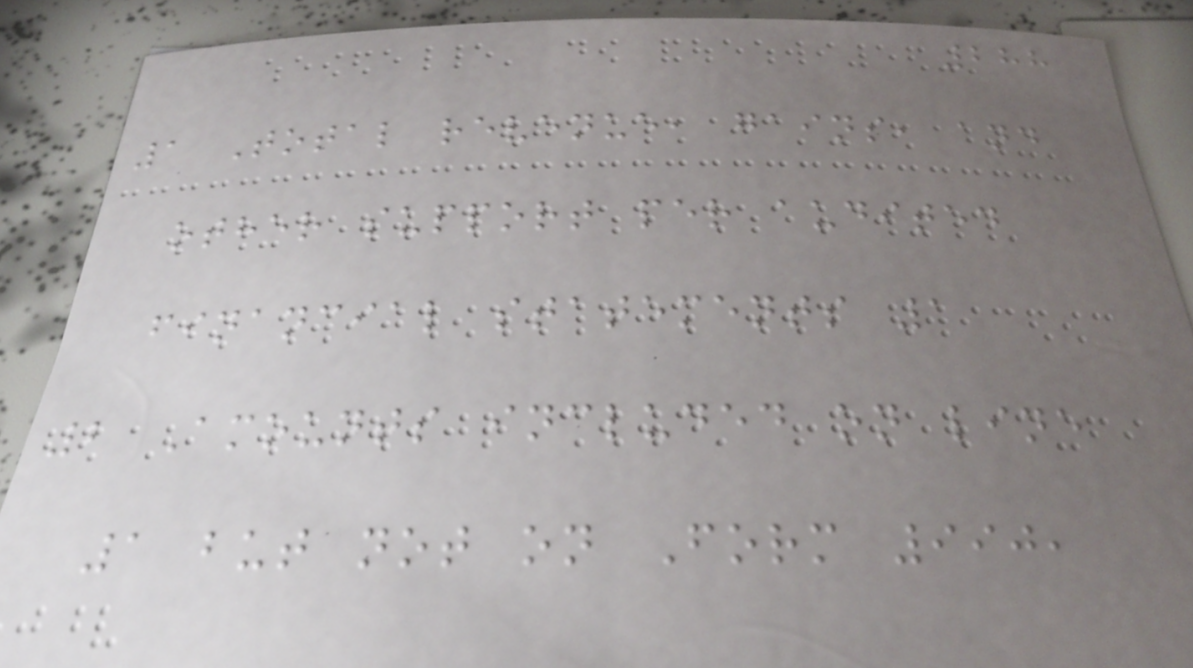288
1 Total revenue, gains, and
other support per audited
financial statements 1
2 Amounts included on line
1 but not on Form 990,
